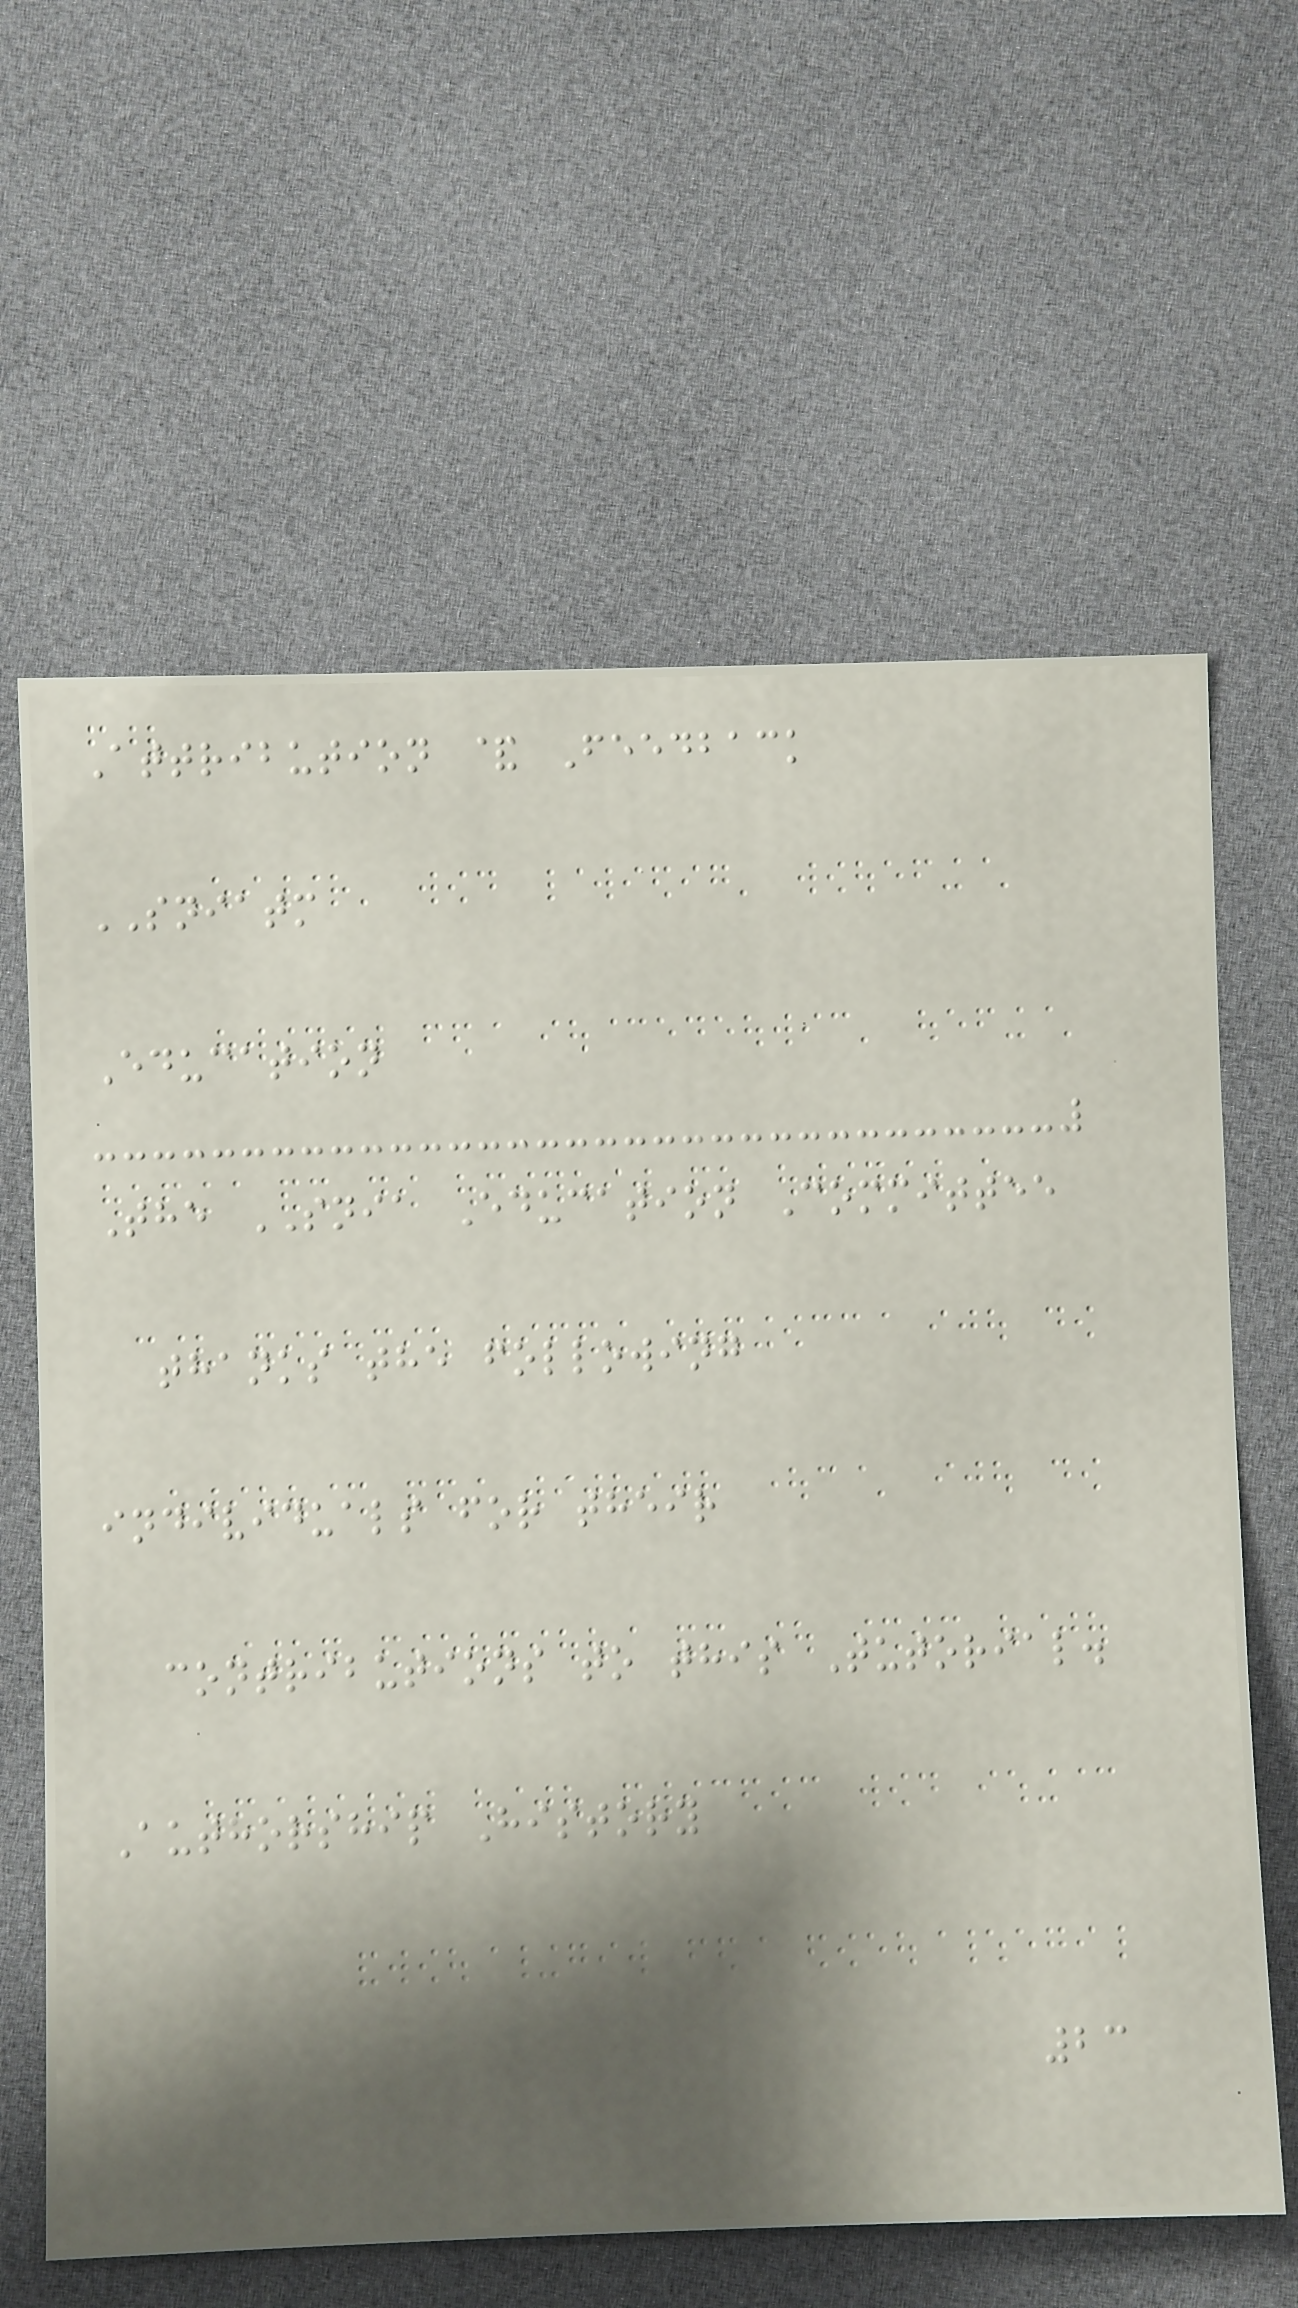Attribution & Feedback
SNIATM
Education
The SNIA Education Committee
thanks the following
individuals for their
contributions to this Tutorial.
Authorship History
23
